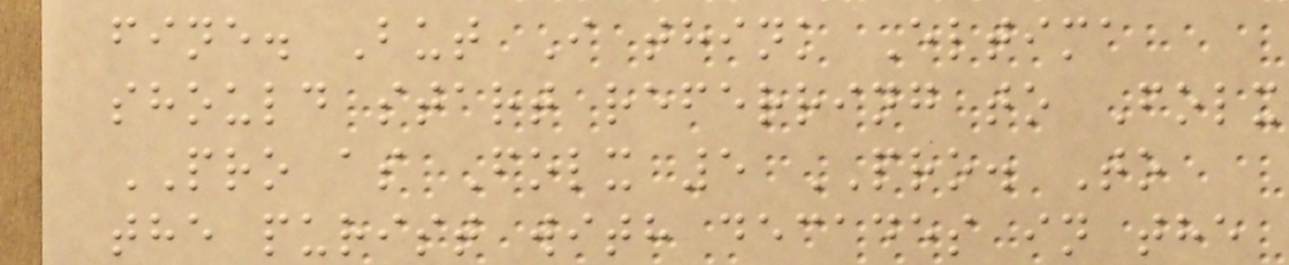fine. But I think Eltima
should start referring to Folx
PRO as Folx 5 PRO. To
the purist with decades in the
